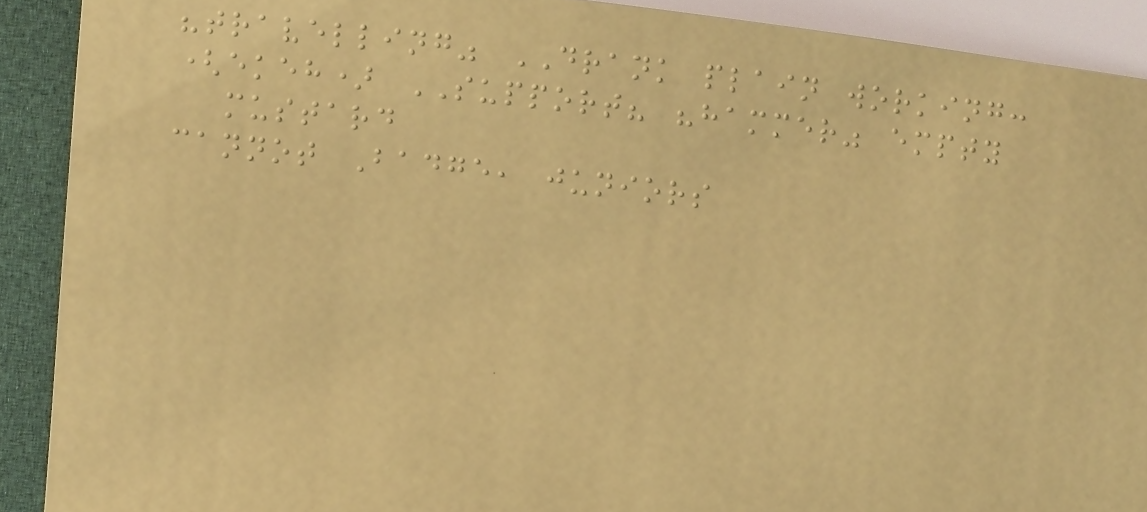"travelling" DRANK plain working:
(ekeh) SUPPORT? "hammer" empty
mustard
cannot Badge, juniors
